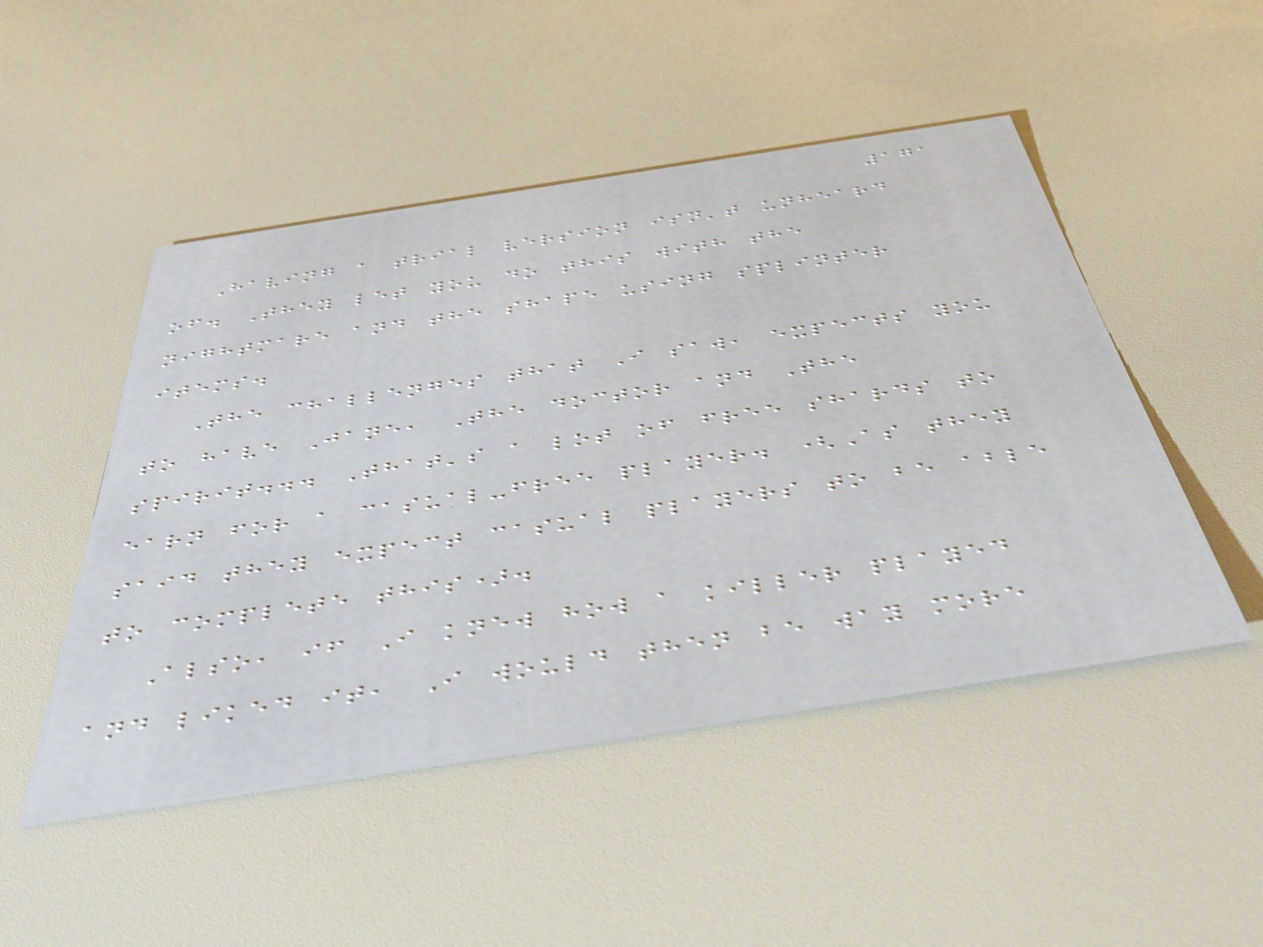171
Having a trial version isn't unheard
of. They let you do this with the
nightmare and the shape using splinter
items.
The challenges that I saw, expects you
to have Jane, The doctor and The
spirit... That's a lot of free shards to
earn for a casual-free player. (As they
said they expect casual players to be able
to complete this).
Also, if I knew how a killer played
and liked it, I would then be way more
